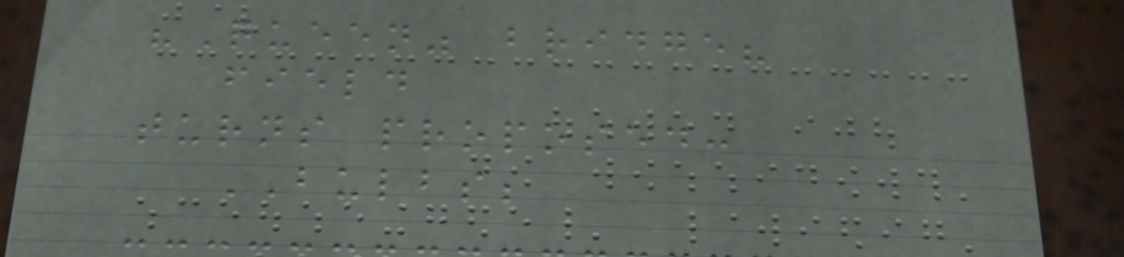"Queen" bridge?
field
turns proposed:
BULBS;
